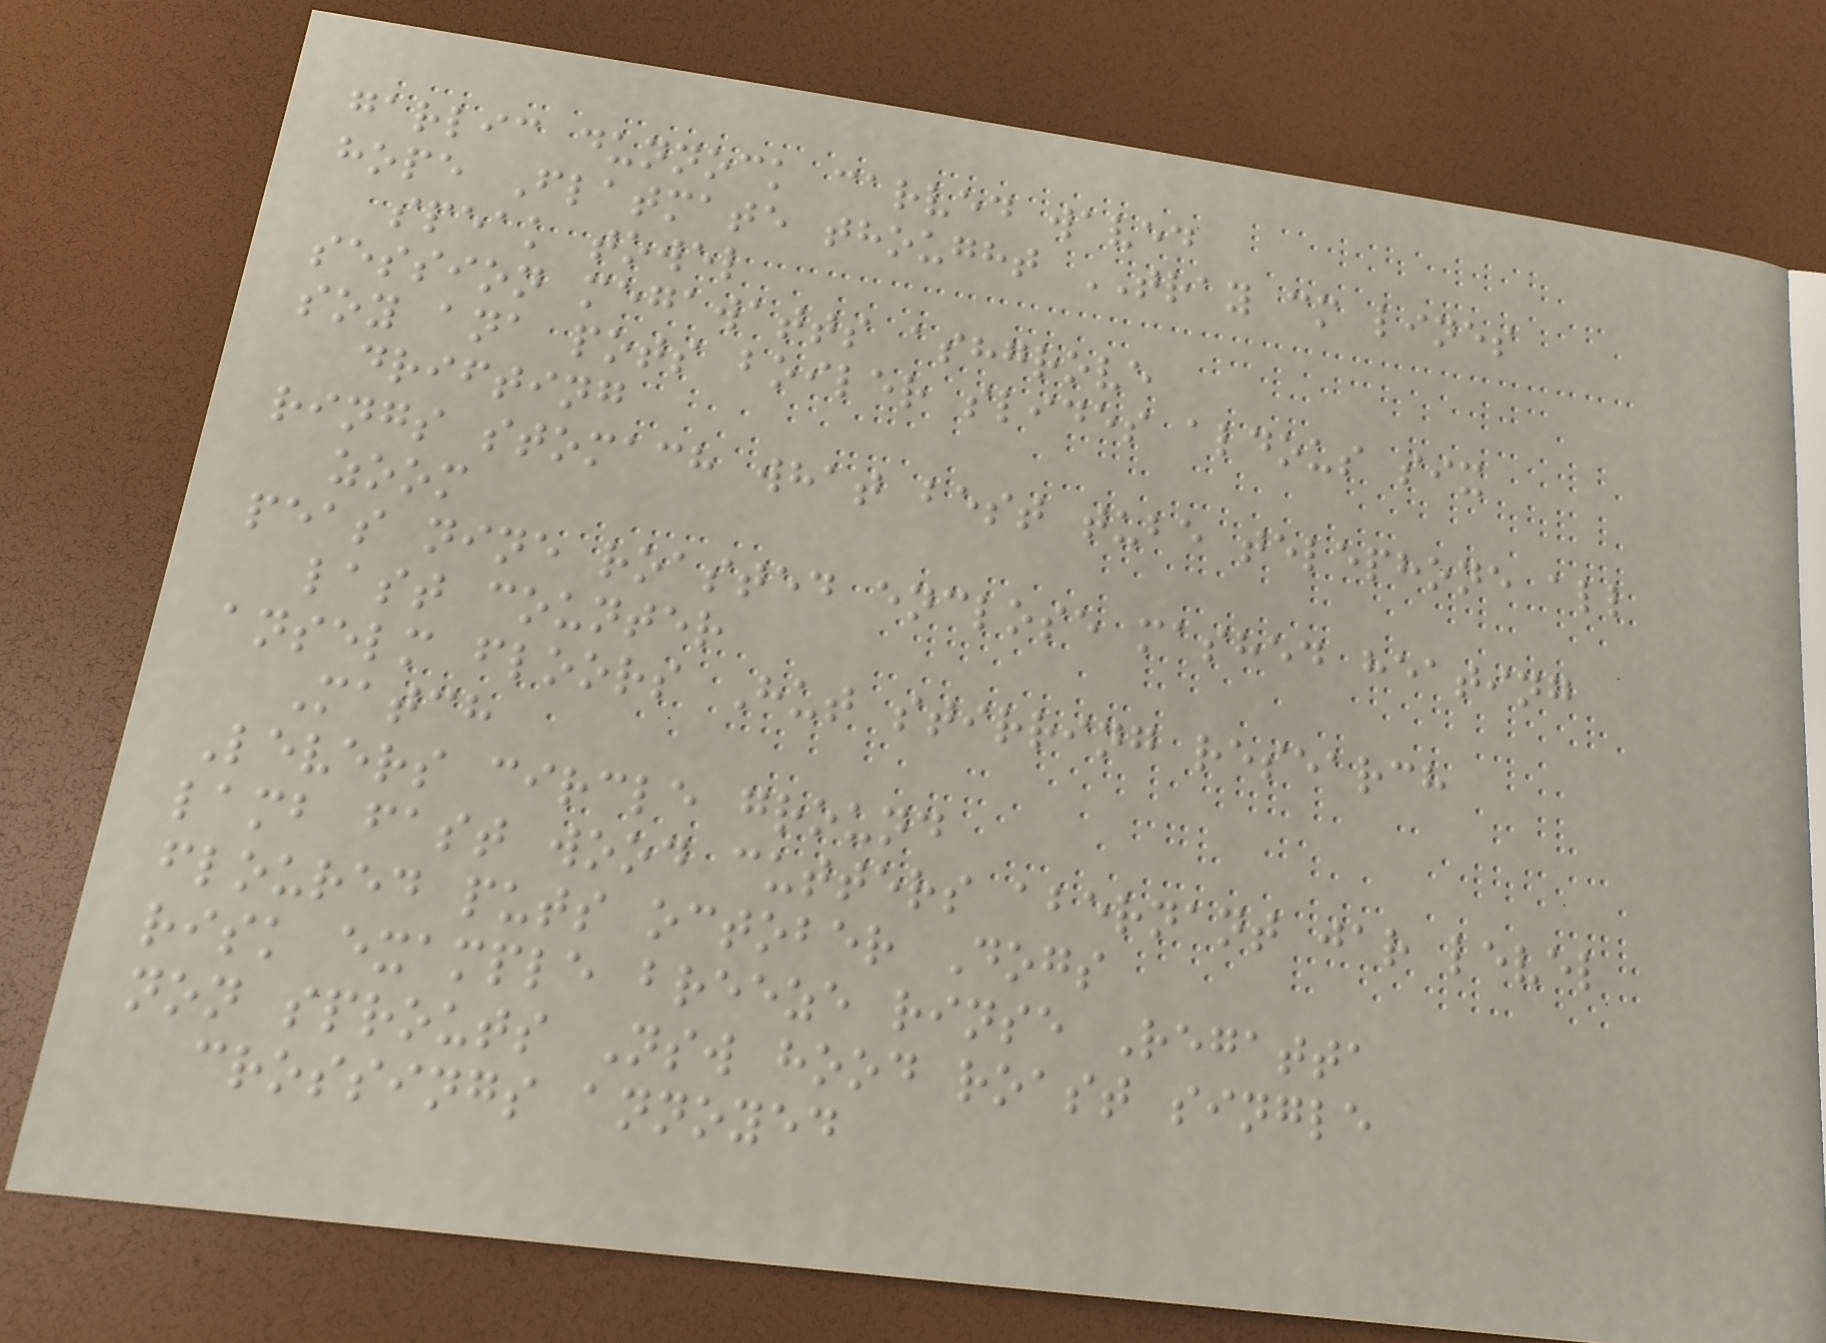garlic dunnock carved waved
hope Flatmate thought TRAY cm lines
speak towel
session megawatts ashgrove
soy ana pots boiler slides aldous six
drifting
rings stomach what best tube telephone all
zoom
peas nine roasted enclose mashed heating
last counter
anselm floors Hut stirring research
Match
Levers circle ground
lamb fast wood cutters abernant jar level
floured puts october Dogs
risk example breeze rinse Regatta
non sprouts Nsw hood roast single
crossings annoyed
